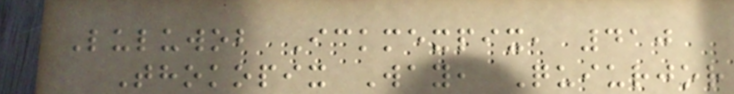Luluwob Ickmexpix, 410
Thokopix Way, Quiurjor
